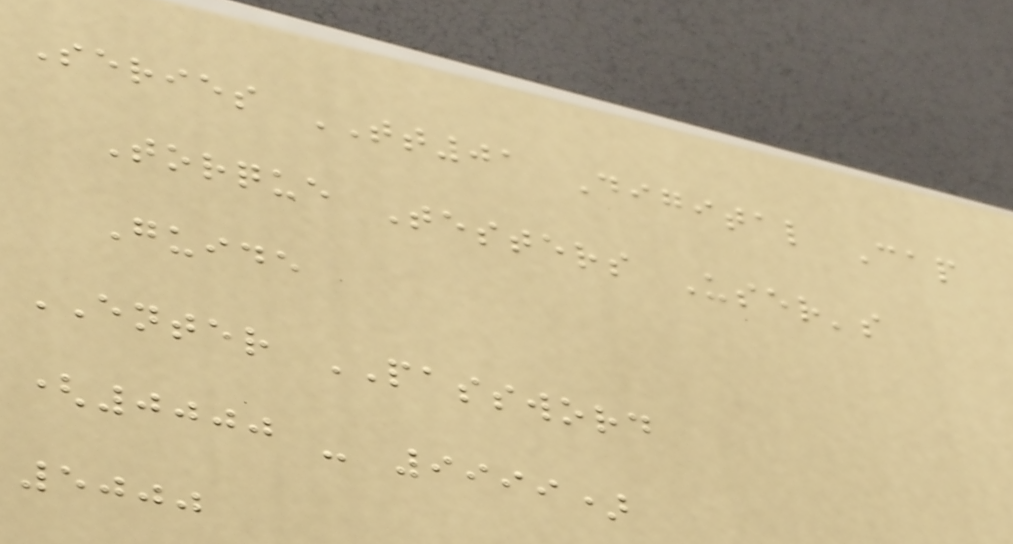Series TT01 Digital Cap
Torque Testers User's
Guide
ENTER PASSWORD
(0000 - 9999)
5000
